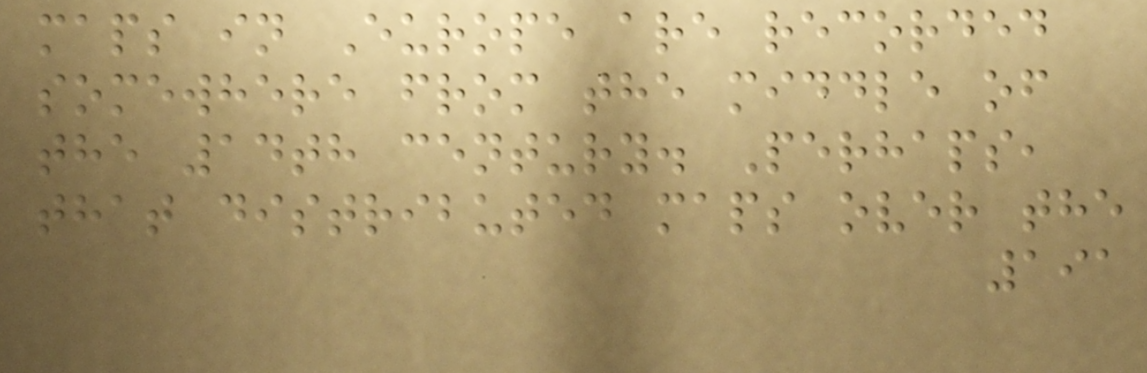maps in Europe are recorded
somewhere from the middle of
the 14th century. Perhaps,
that distributed maps over the
191
